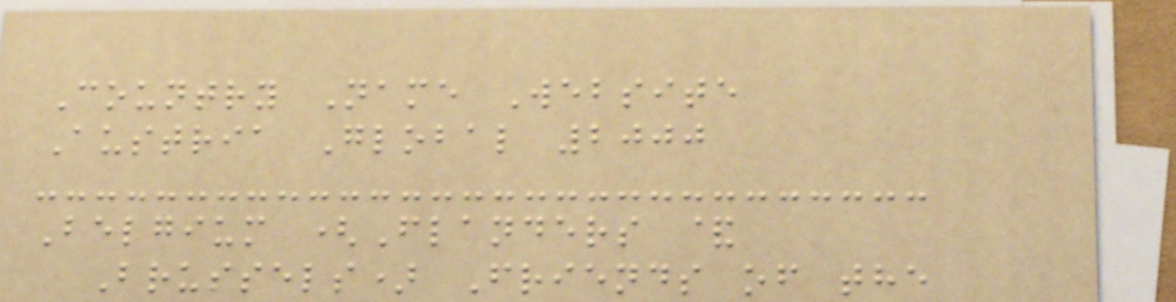Country Name Website
Austria Global 2000
Belgium (Flanders &
Brussels) Friends of the
